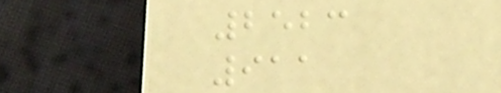2523
911
